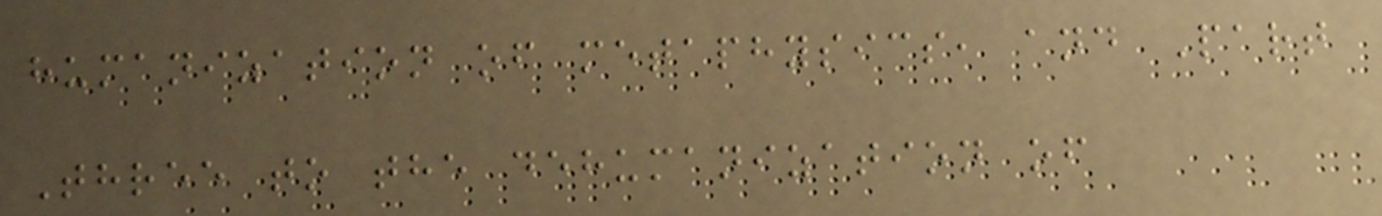humanization of metaphysics, and Part
Three to the dehumanization of
